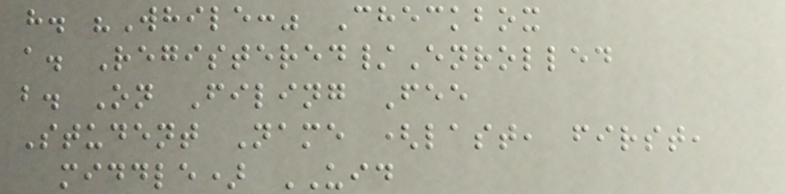h. "While:" Checkbox
a. Registered/Enrolled
b. On Filing Fee
Student Name (last, first,
middle) UID
